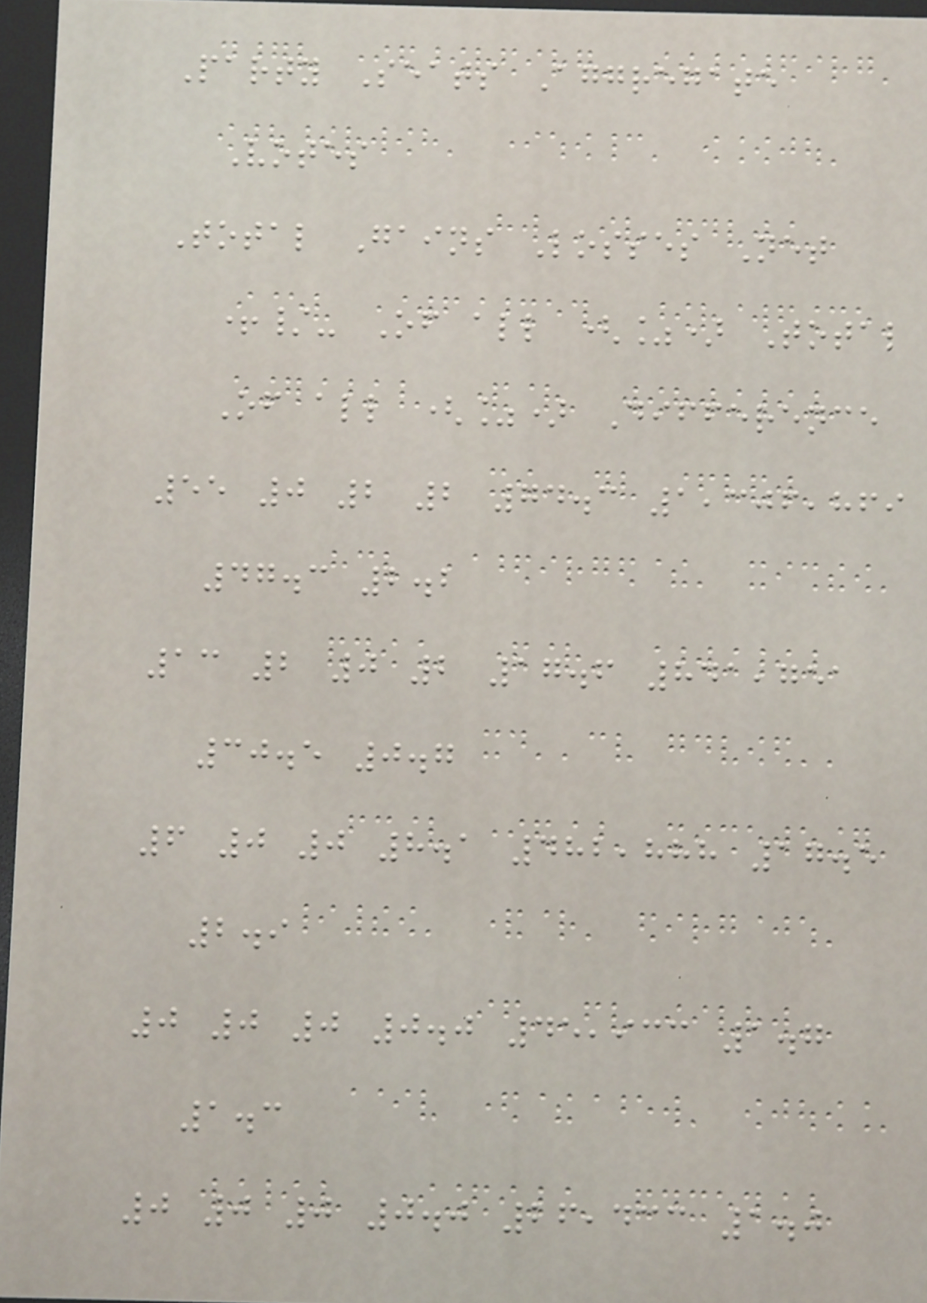Party Seats Aggregate
Votes
Total Gains Losses Net
+/- Of all (%) Total
Of all (%) Difference
55 0 2 2 74.3 1,306,869
47.3 2.2
13 2 0 2 17.6 841,751
30.5 0.7
6 0 0 8.1 482,888 17.5
2.9
0 0 0 0.0 45,933 1.7
1.3
0 0 0 0.0 26,433 1.0
